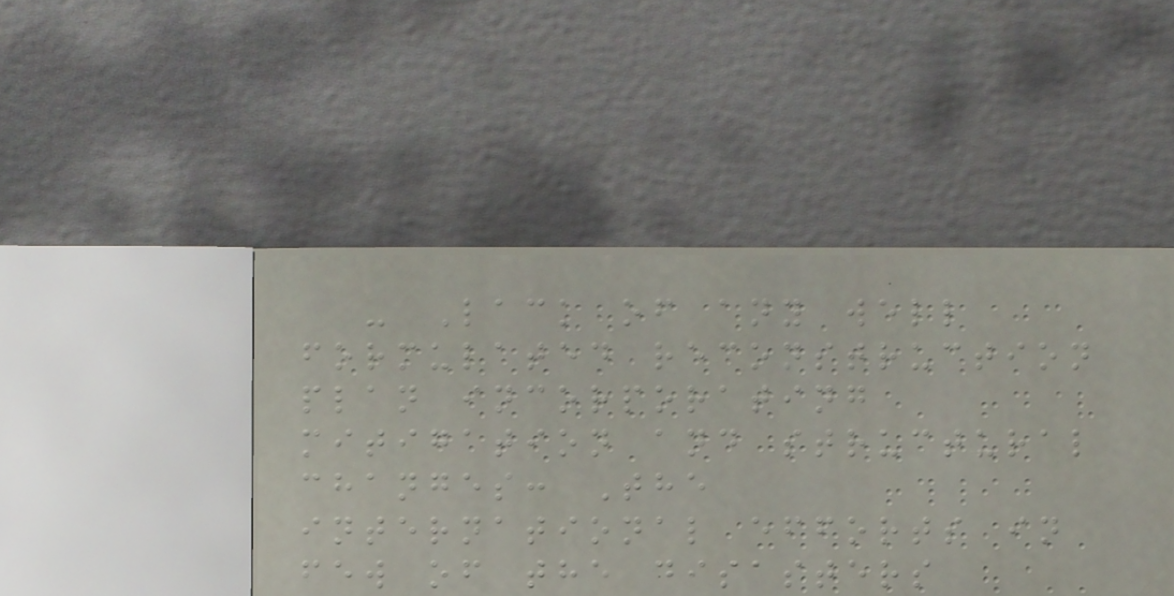- Lack of any well
formulated reconstruction
plan incorporating
mitigation and structural
changes: The
international efforts in
few of the disasters
